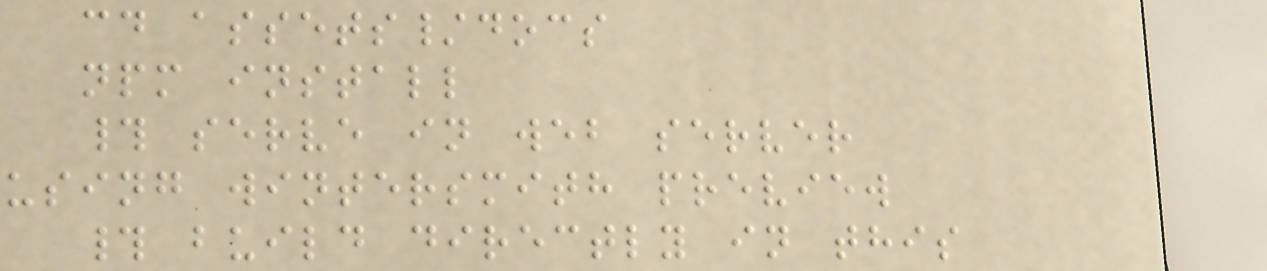cd assets/docs
npm install
# serve in web server
using wintersmith preview
# build directly in this
